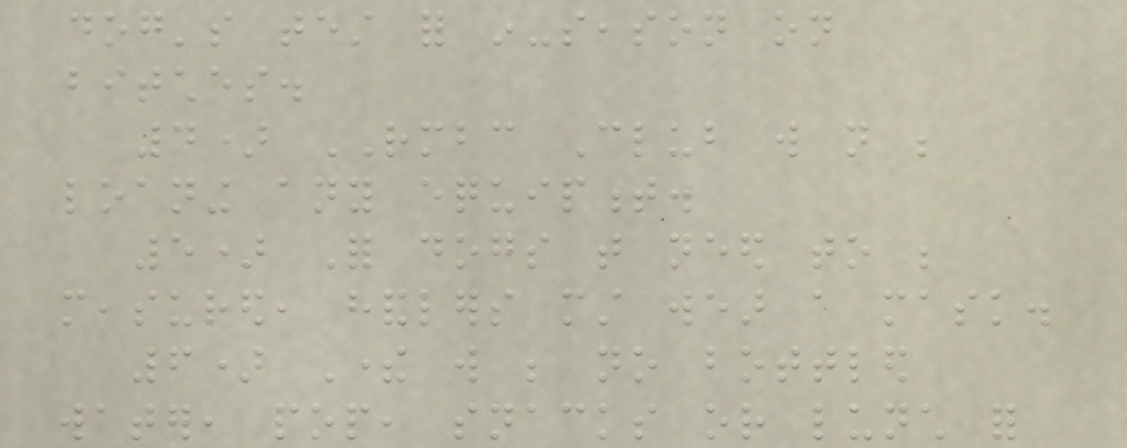dog's test for in-season on
bitches.
4) RMBC Club will not be
loaning any equipment.
5) For dogs that need to be
measured, handlers must wear a mask.
6) There will be no bottled
water, pop, snacks or lunch for
